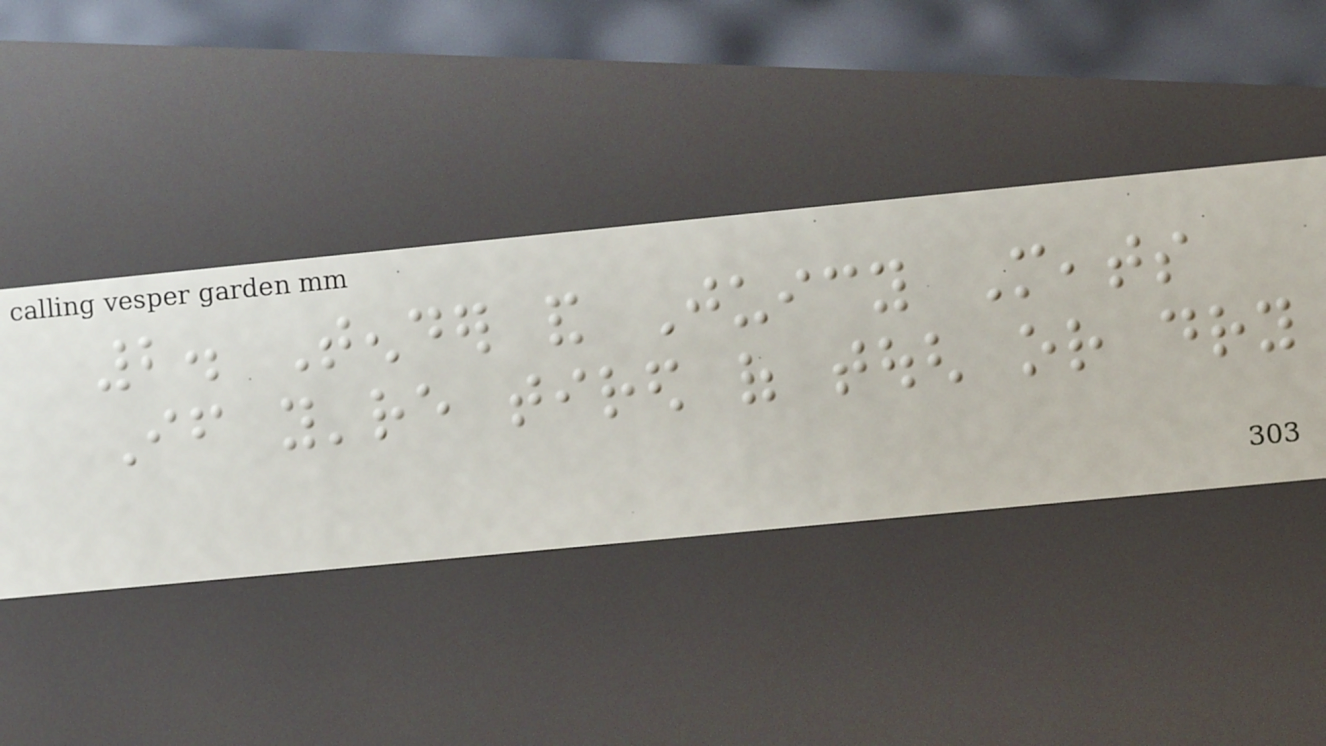2. Tender and Juicy Meats
If you're tired of tough or dry
